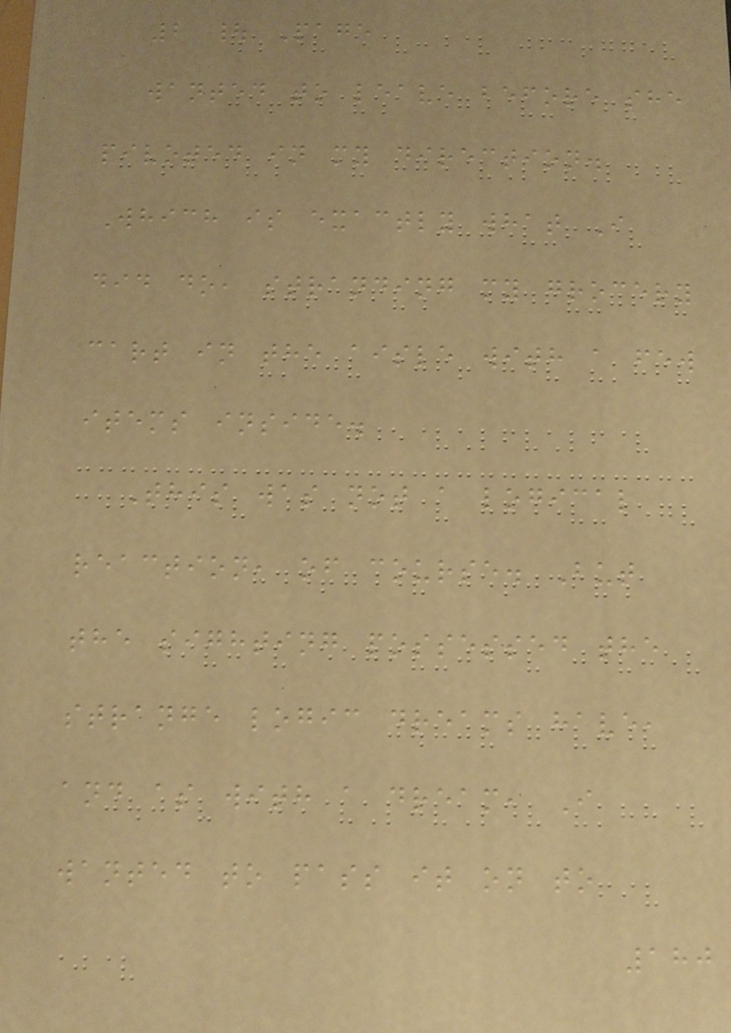2 | Page
wanted to leave before she
pivoted in my direction.
Which is exactly what I
did do, stranding my grocery
cart in the aisle with a few
items inside.
This was not a logical
reaction, of course. But
the sighting possessed the
strange logic dreams have,
and as with a dream, I
wanted to pass it on to
180
